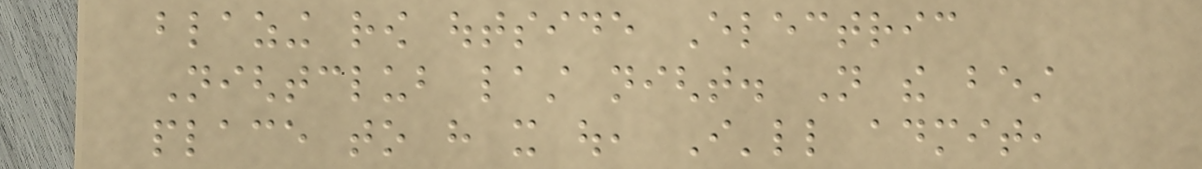blazing row outside Electric
Nightclub last night. Not the best
place to have it out, I'll admit,
